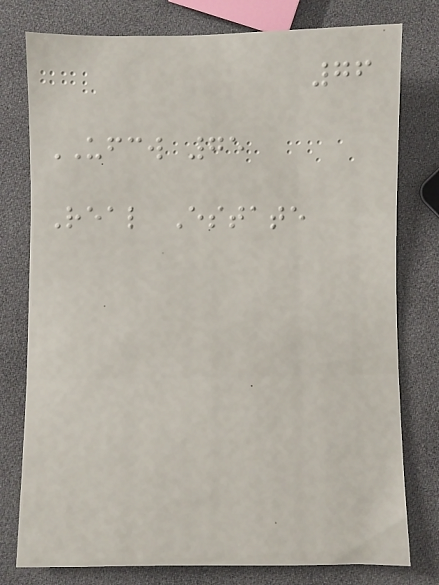76
UFCW 75
Real Estate
